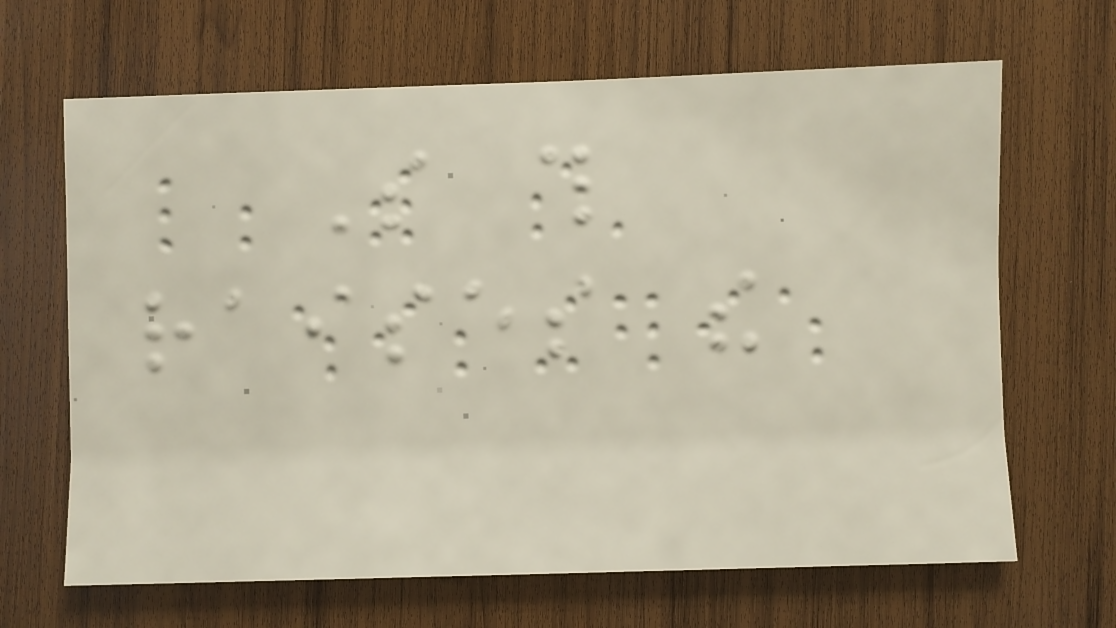So this
raises the
